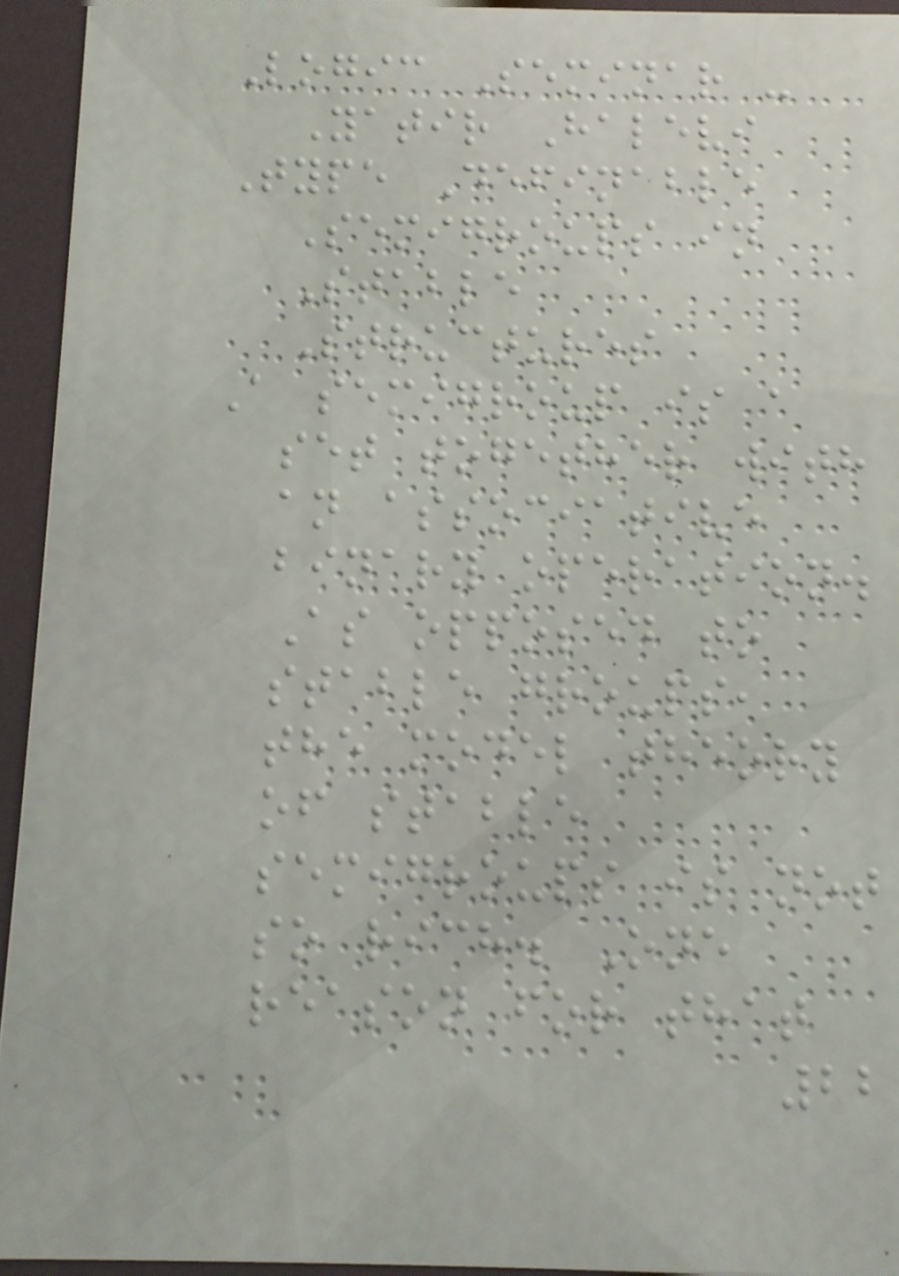Logic Seminar -
Yatir Halevi
Type Definable
Semigroups in
Stable
Structures
A semigroup is a
set together with
an associative
binary operation.
As opposed to
stable groups,
the model theory
of stable
semigroups is not
so rich. One
reason for that
22
